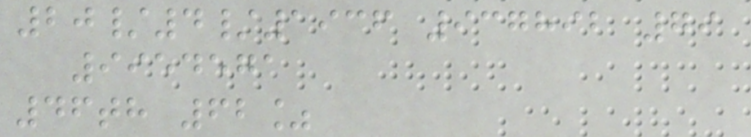20/4/1936 937892 79
9954571
46th 62%
